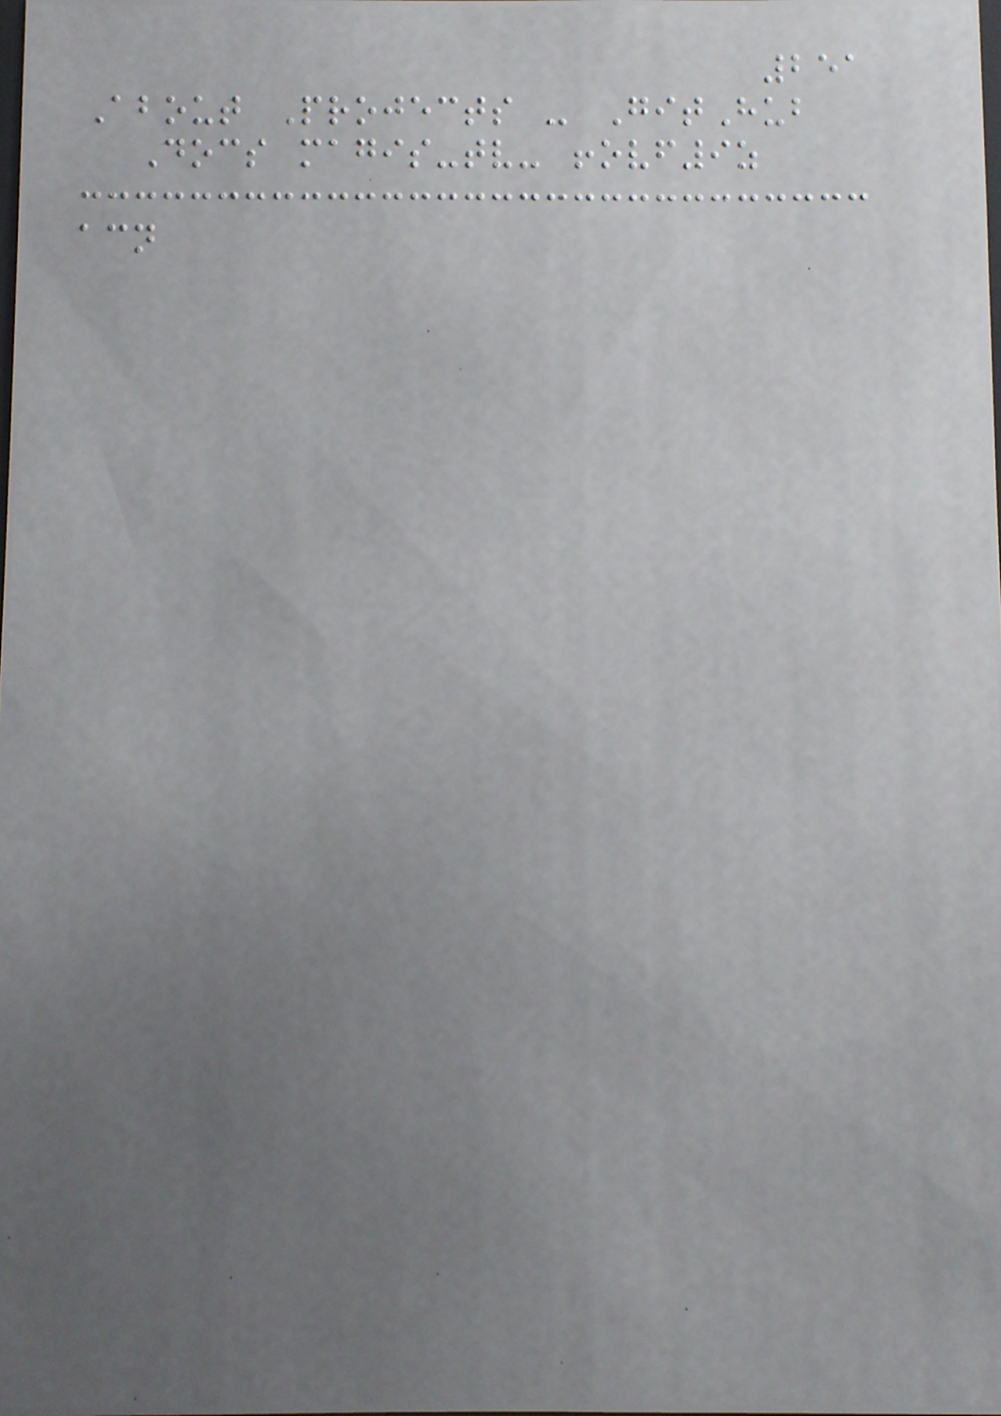251
About Projects - GitHub
Docs magis-tv- !ovf9z
acn
